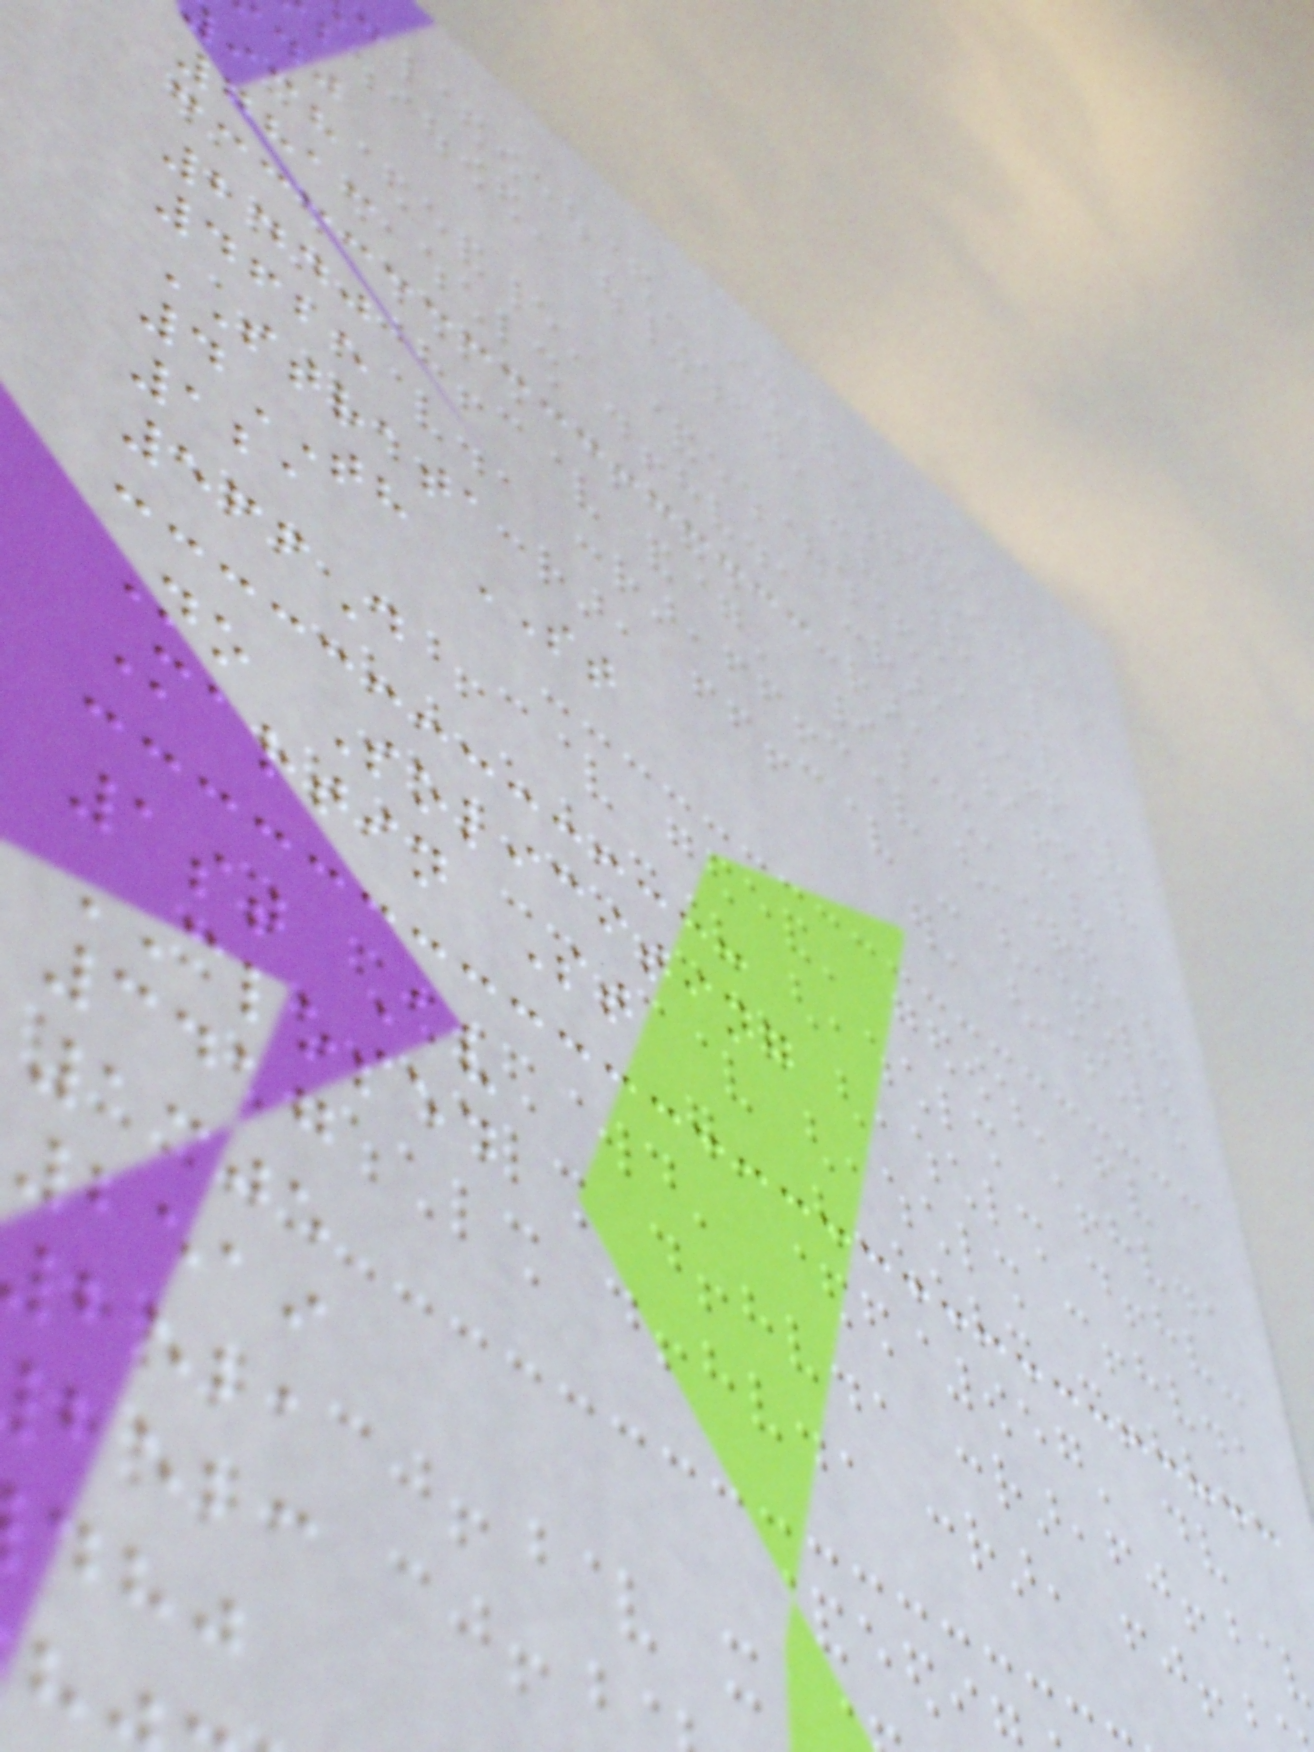7813
2440
4625
STRATA
4TH ST
121
566D
No Soliciting
Martin St
1st Av
CLOSED
3417
1305
2519
beba
bebc
